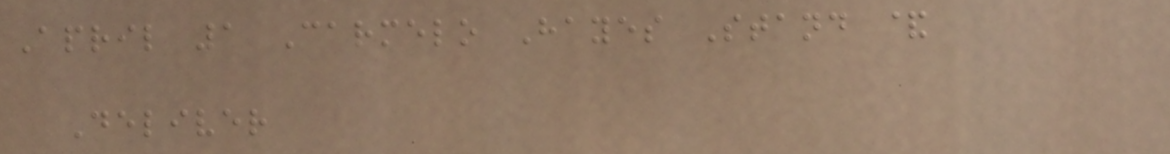April 1 Carmelo Hayes Stand &
Deliver
